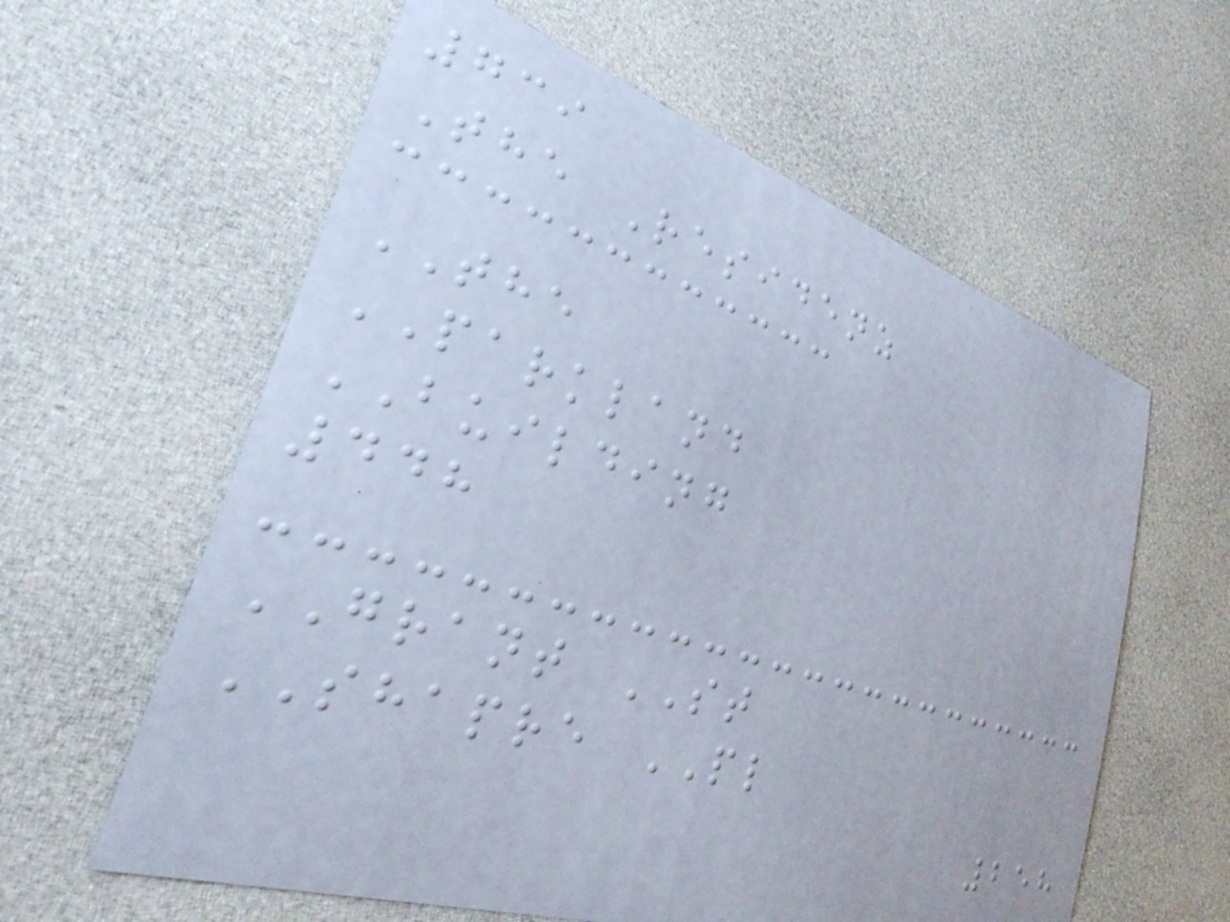739
The Residenz
THE
PARKLAND
BUILDING
448
GRANT ST
SHAPRE PL
258
